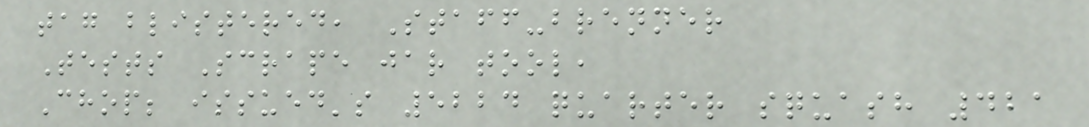tag blistered, Staff-brenner
Tests Scrape jar tool,
Chop; issued's 5224 quarter squash 421
